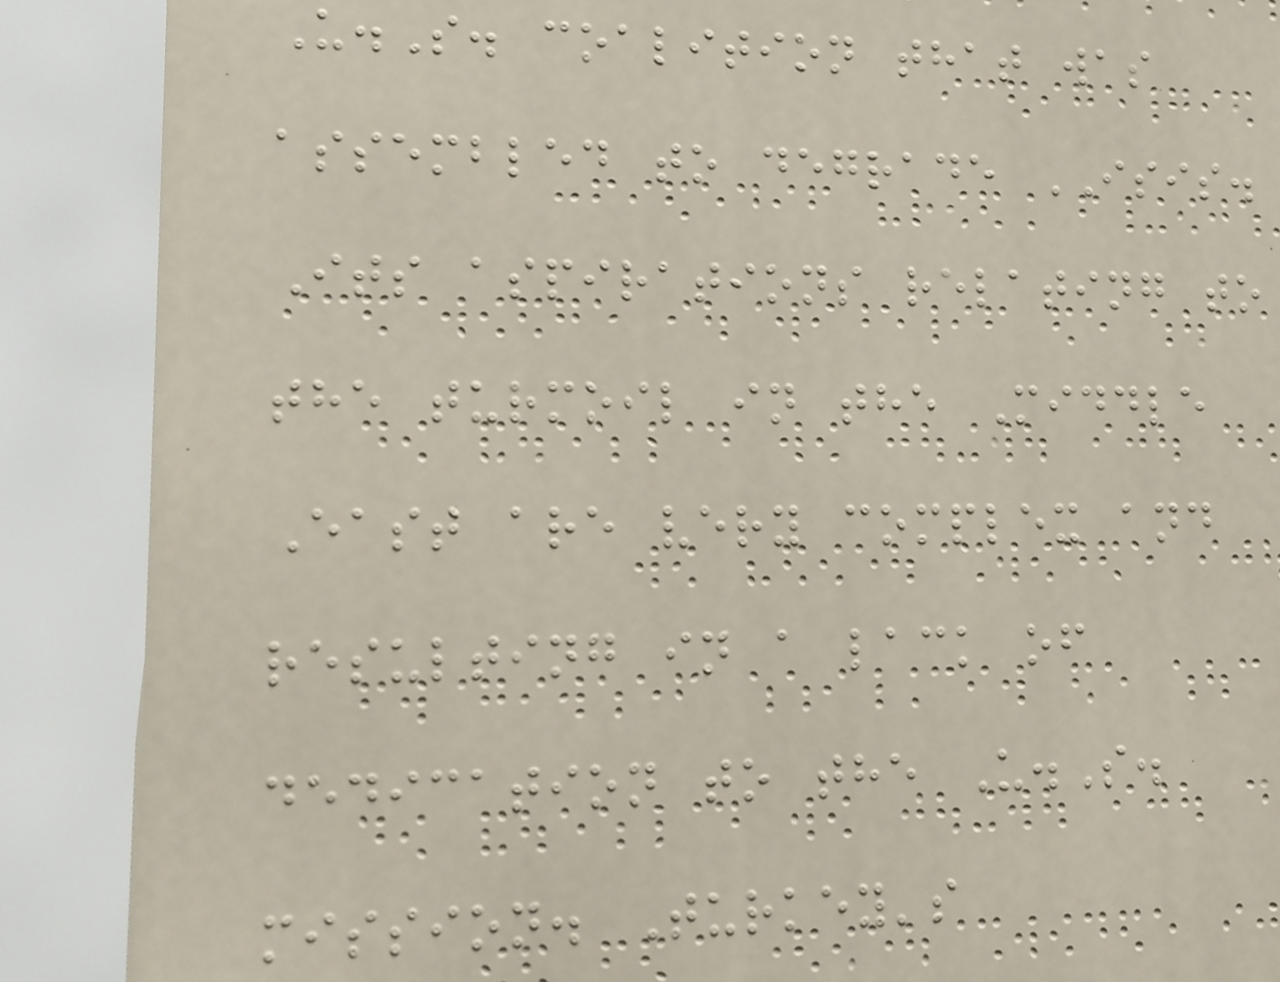U.S. coalition that was
assembled to degrade ISIS.
Its aspirations relating to
the turmoil in the Middle
East are very complex and
resulting in a lack of
dedication to the U.S.
mission. Turkey's
